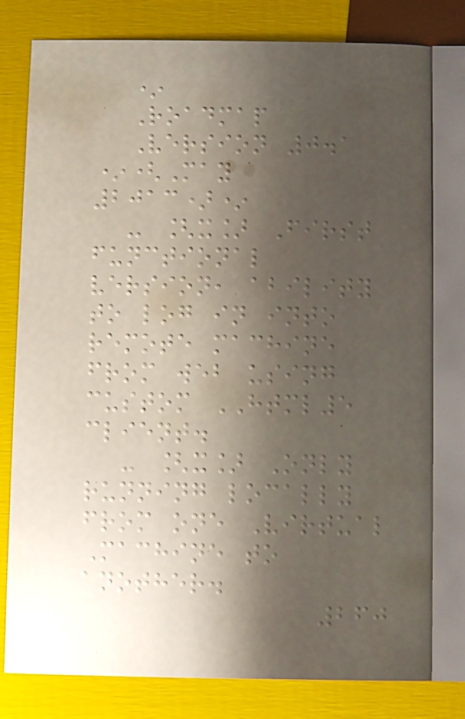*
Roadmap
Version 0.1
*(May
2013)*
- [x] First
functional
version, ability
to log in into
remote machine
from web using
custom HTML5
client.
- [x] Only
running locally
from one Virtual
Machine to
another.
260
